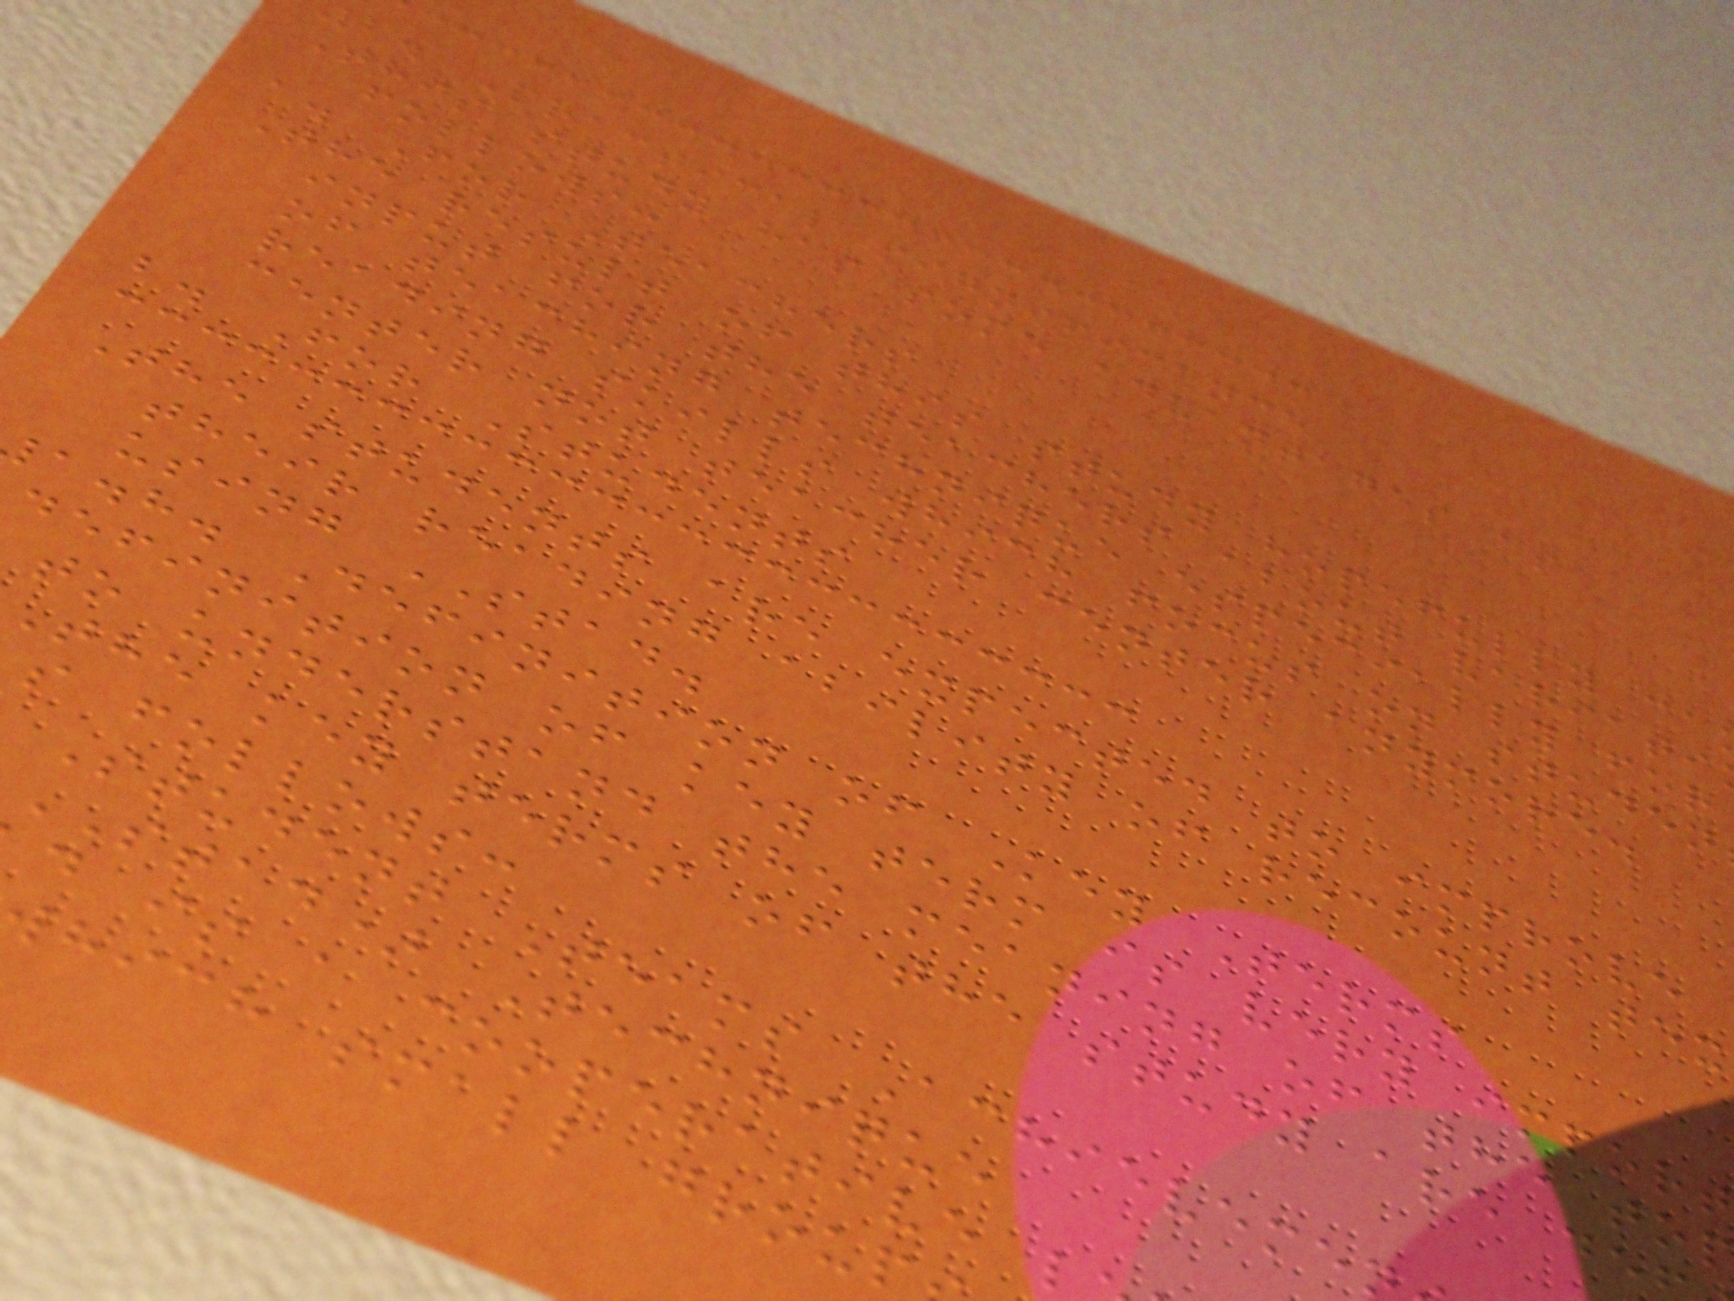b. Practical significance
This study has some advantages as
follows:
a. For Teachers
The result of this study hopefully ca
input for the teachers about variati
of teaching technique especially for
reading skills which focus on studen
center not teacher center anymore.
b. For Students
The students are expected to improve
their reading ability of recount tex
using STAD.
a.h. Definition of Key Terms
definition of key term is very import
to understand the meaning of the top
The key terms of the study are de
s follows:
Student Teams Achieveme
STAD) Technique
d is a cooperative l
hich small group
